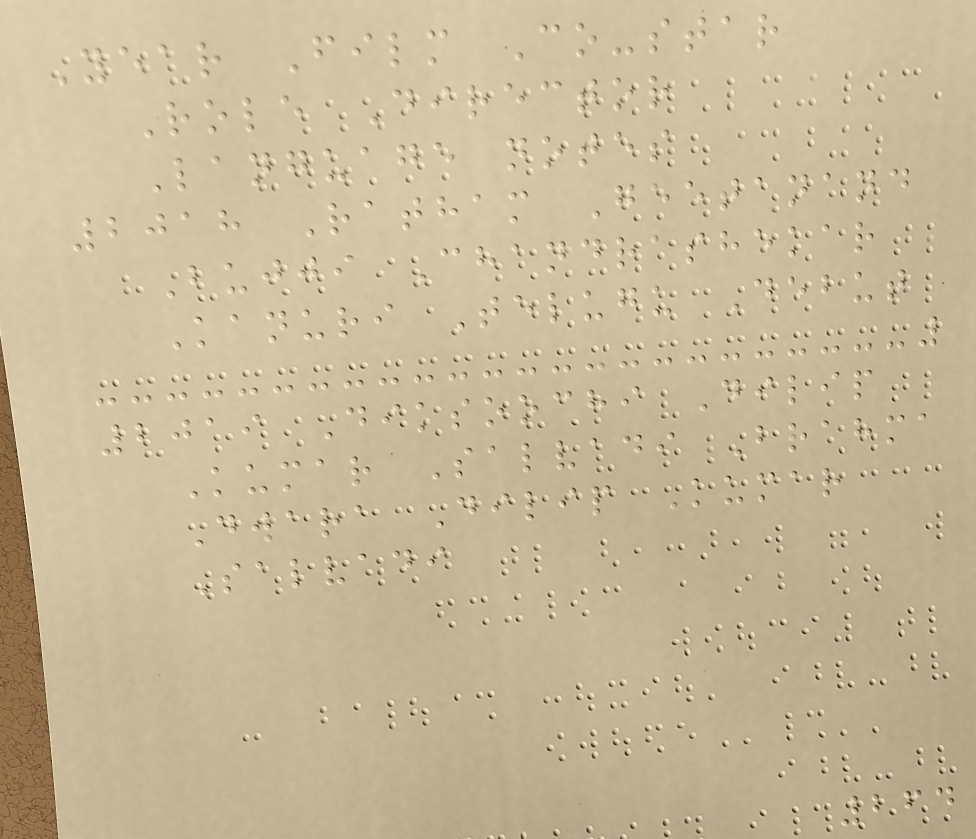Year Film Co-star
Role Director
Language notes
2018 Ratham Geetanand
Bujji Chandrashekar
Kanuri Telugu Debut
2019 Diksoochi Dilip
Kumar Salvadi Brahma
Dwara Dilip Kumar
Salvadi
264
